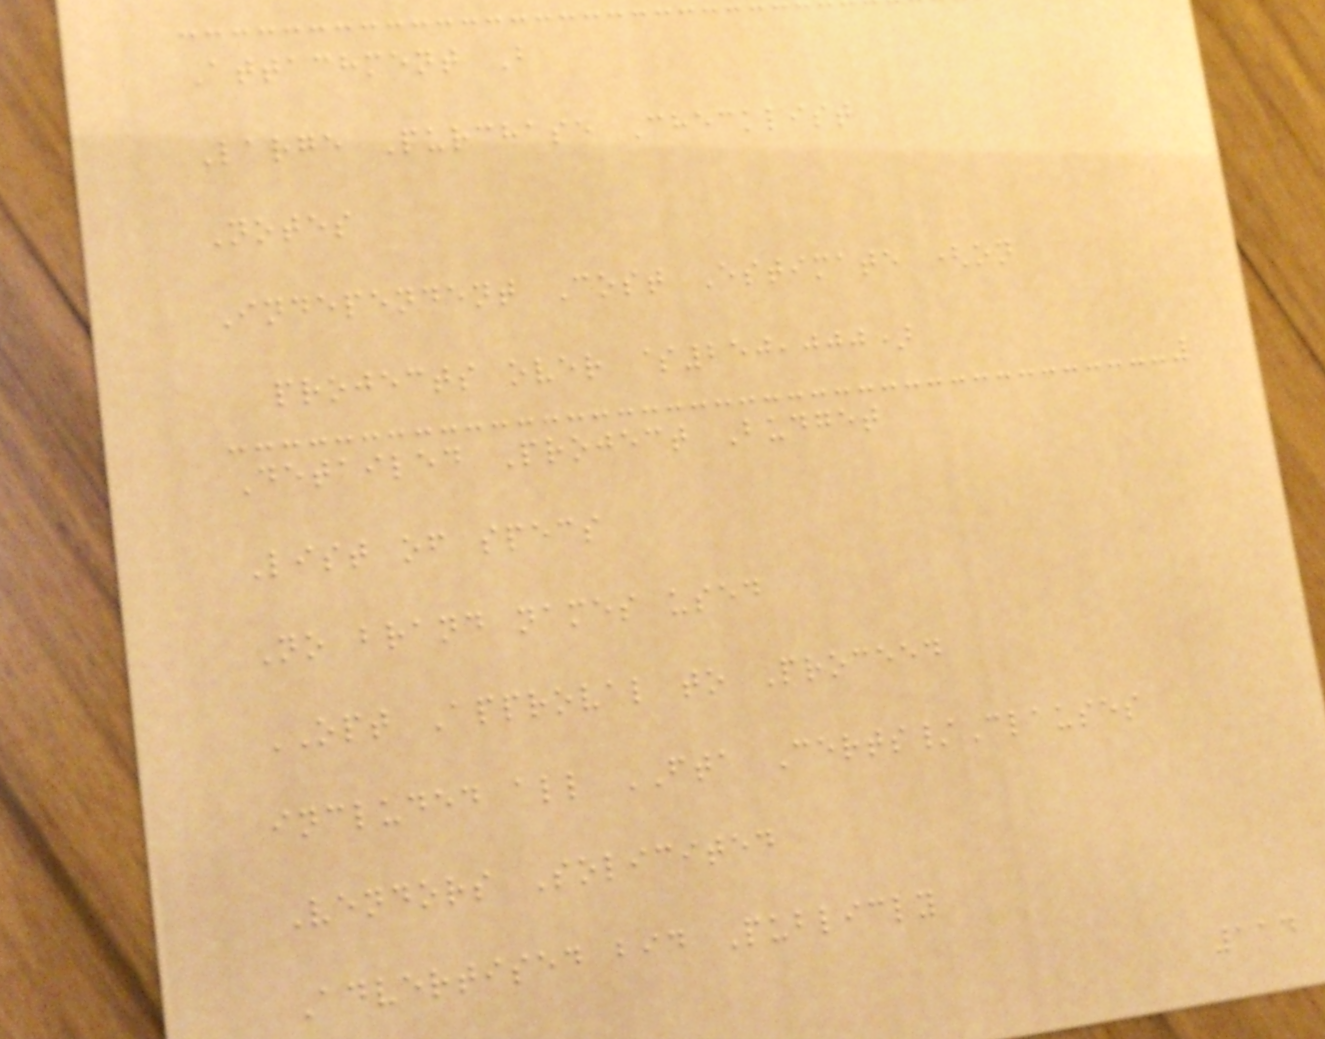Attachment B
Large Purchase Checklist
Notes
Independent Cost Estimate (on
projects over $250,000)
Detailed Project Budget
List of specs
No brand names used
OPT Approval to Proceed
included all FTA Certs/Clauses
Vendors Solicited
Advertised bid Publicly
114
